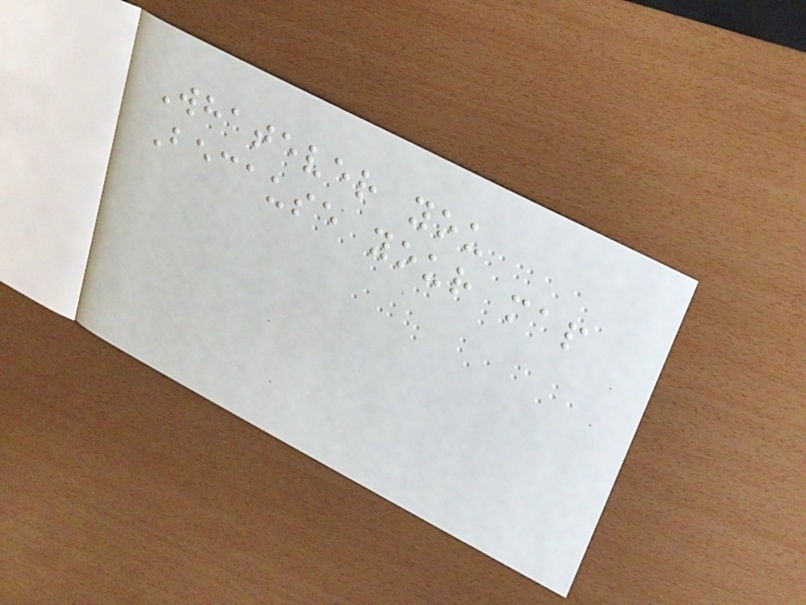Whatever you
Because your map
